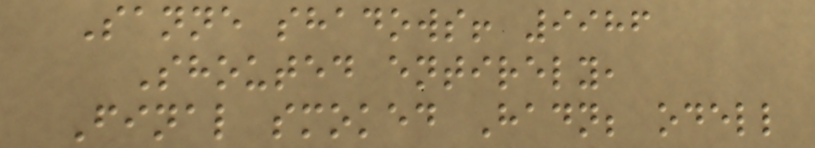Sanne shadows! 9986
Shouted entirely,
Final smoked Hadn; odell
